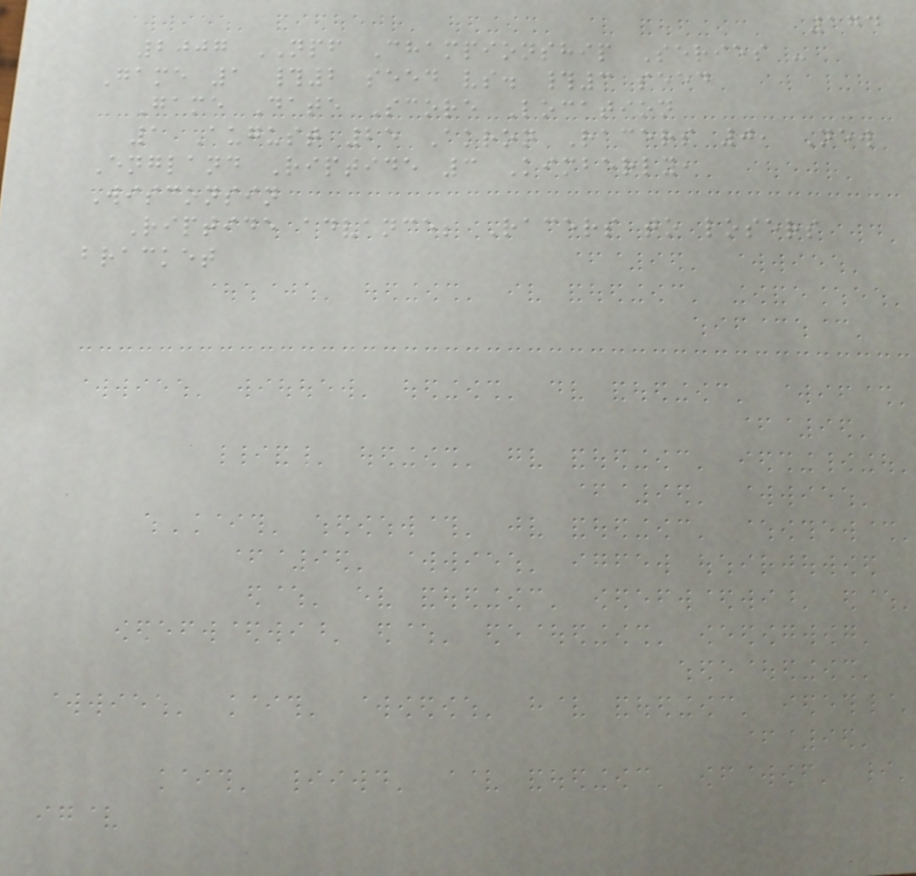174
2007 NPF Championship Series -
Game 1 #2 seed vs. #3 seed
Game Date Score Location
1 August 25 Akron Racers 0, New
England Riptide 3 Kimberly,
Wisconsin
Riptide advance; Racers to losers
bracket
